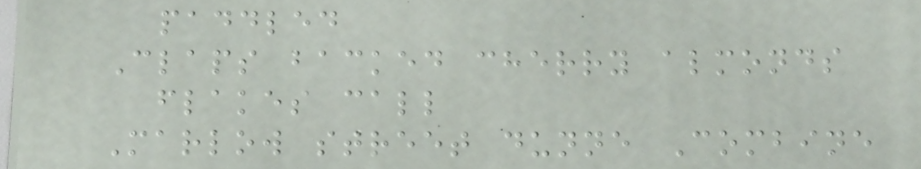paddled
Claps backed cherry almonds
flakes call
Marlow street dunne Combine
